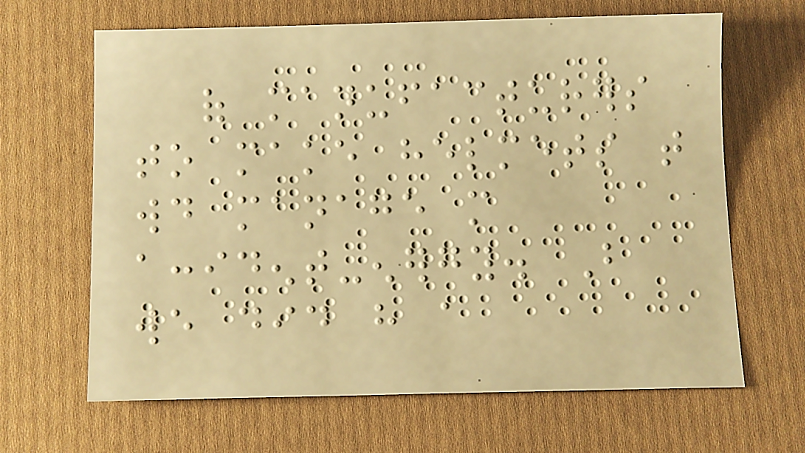of manufacturers
to make helmets that
would manage more
accident-energy. But
we did have a
